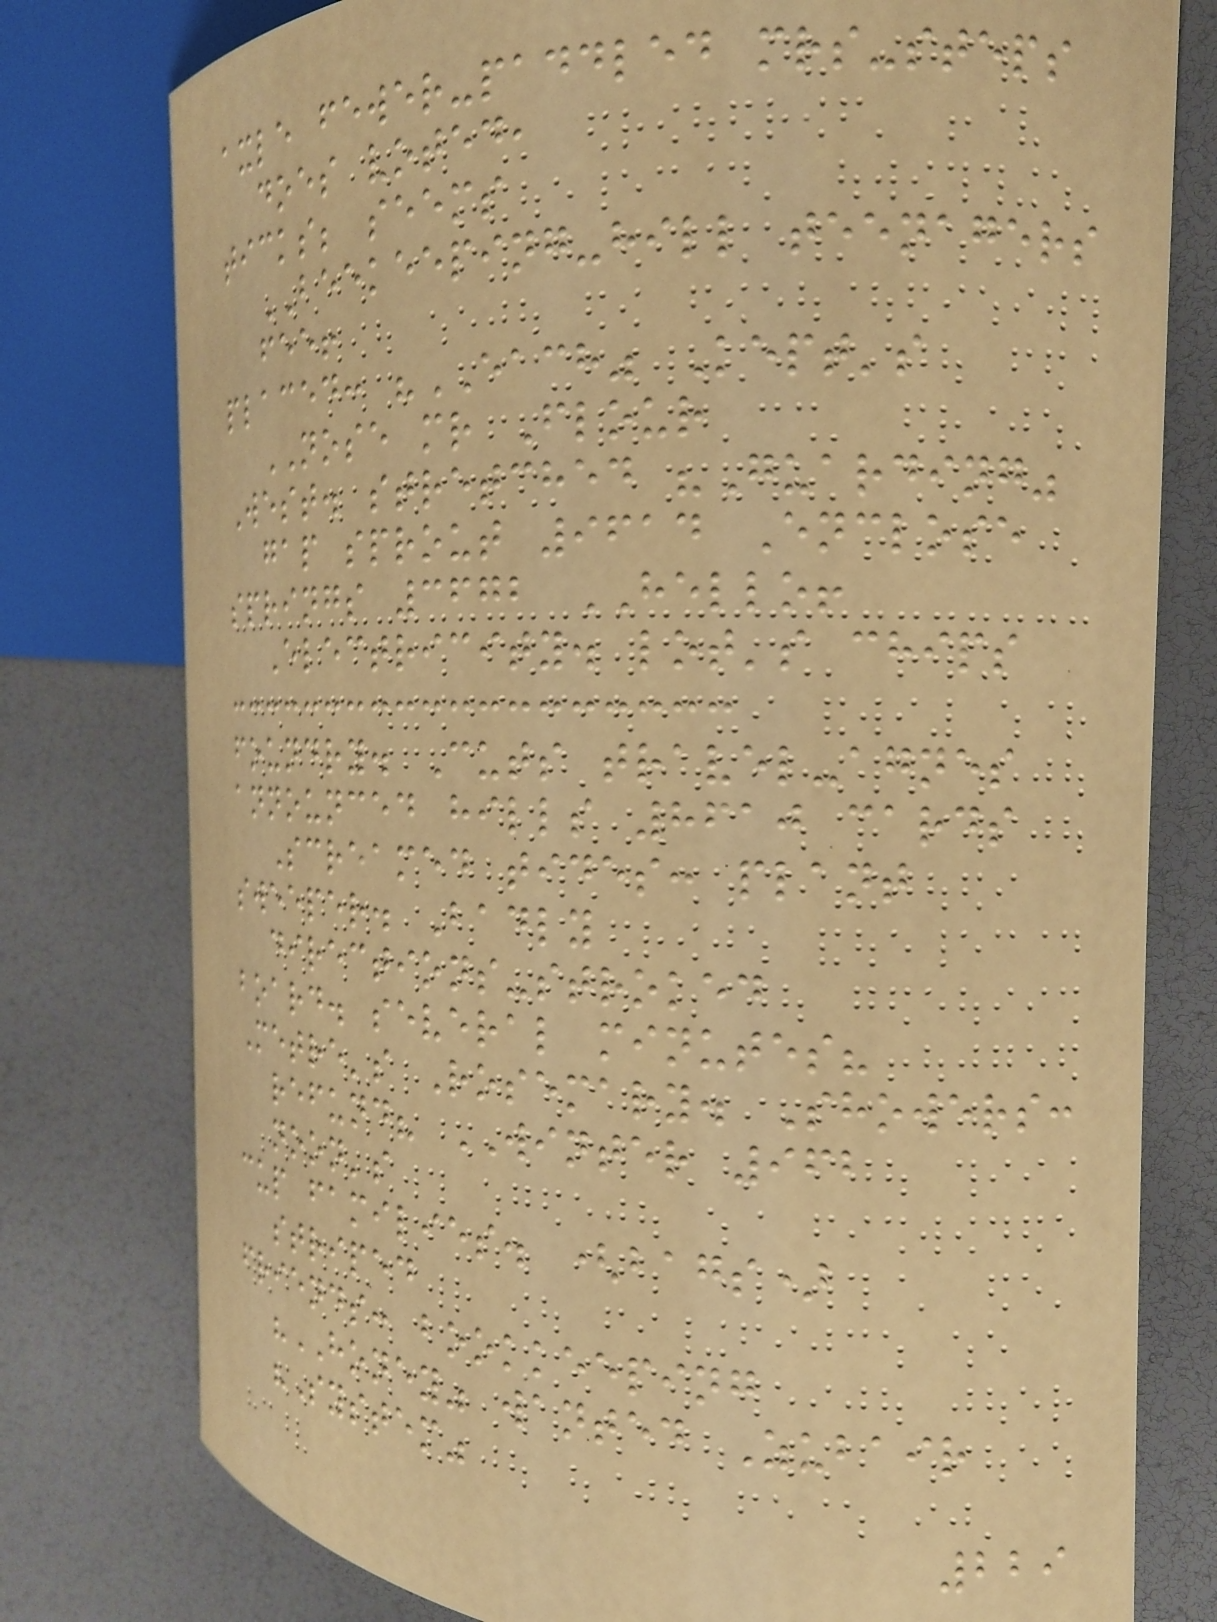axle fewer-paddled mrs-steps
does voted,
ticks; seems
BEEKEEPING-hill teenagers
fee!
placed: "EACH" Kept's
NOSE mr Flour
West. stretched "Guarding"
gap sprout 9614 Enclose
springs 3672 HELLO!
Electricity. lot's chips
foundry. Cuts travel-agnes
announced hills 8610 cards
Screamed tides: plant
sweeper. Badly
directions-stroked
board. several minutes?
Metre's Rosemary. Showers:
refund? WINTER 962
noon's
cup families. (bags)
striped
friends: bookkeeping
"HONEY" wanted Zubair
"System"
229
